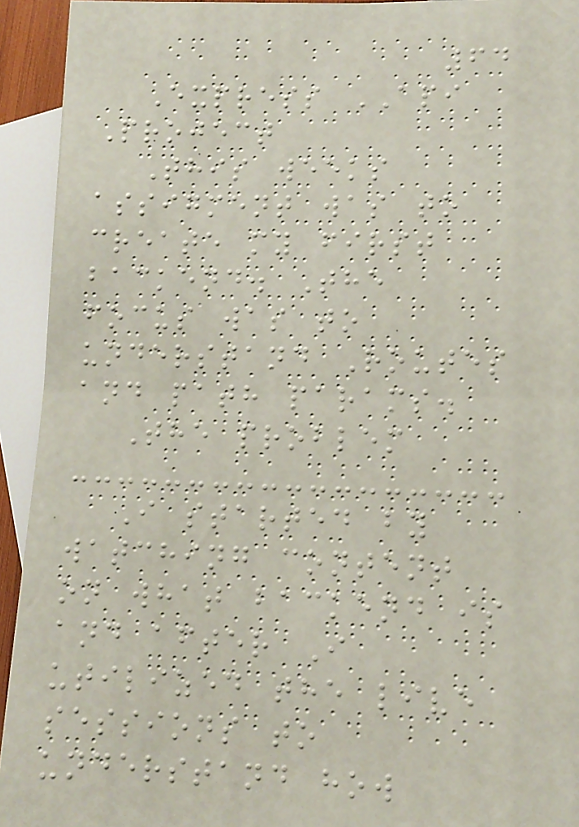64
Express API
Project
This weeks
assigment was to
create my first
backend. The
focus was to
understand Routes
and path params.
The problem
I started by
watching content
on what backend is
and after I
utilized the live
sessions to
understand how
